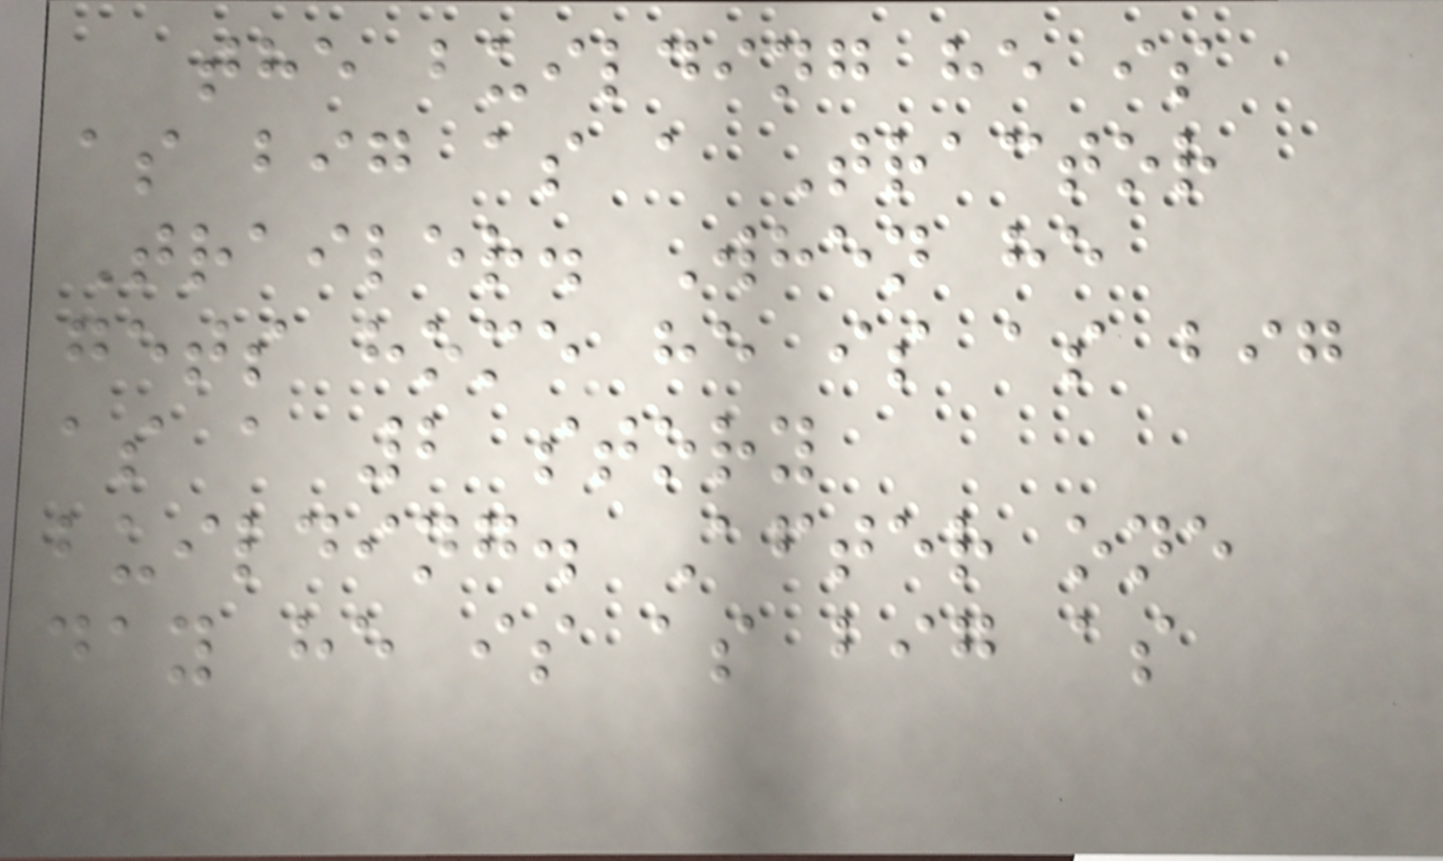the building he is
as big as a Tractor
Trailer. When he
gets home he is as big
as a 2 story
building. After one
day he is as big as
